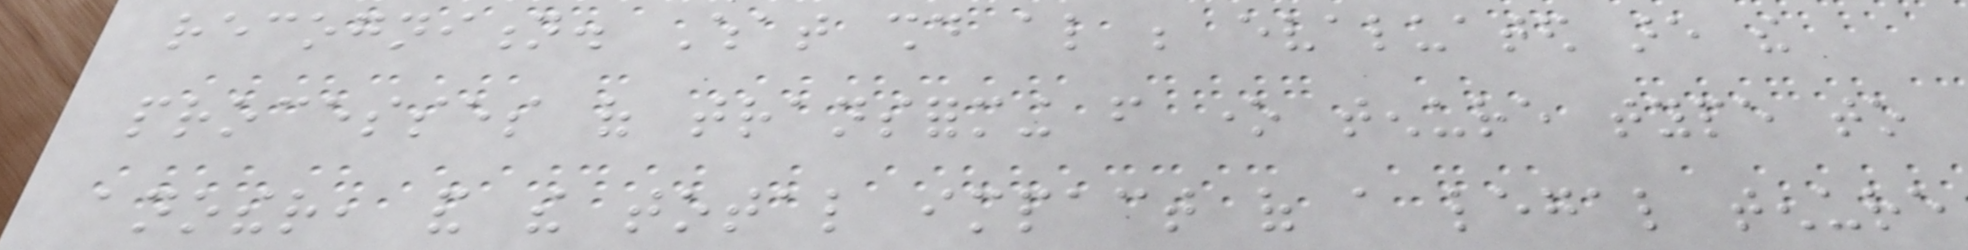recognition. What should also be evaluated are the
processes of transforming from one tenure type to
another, and the total impact of a legal tenure
